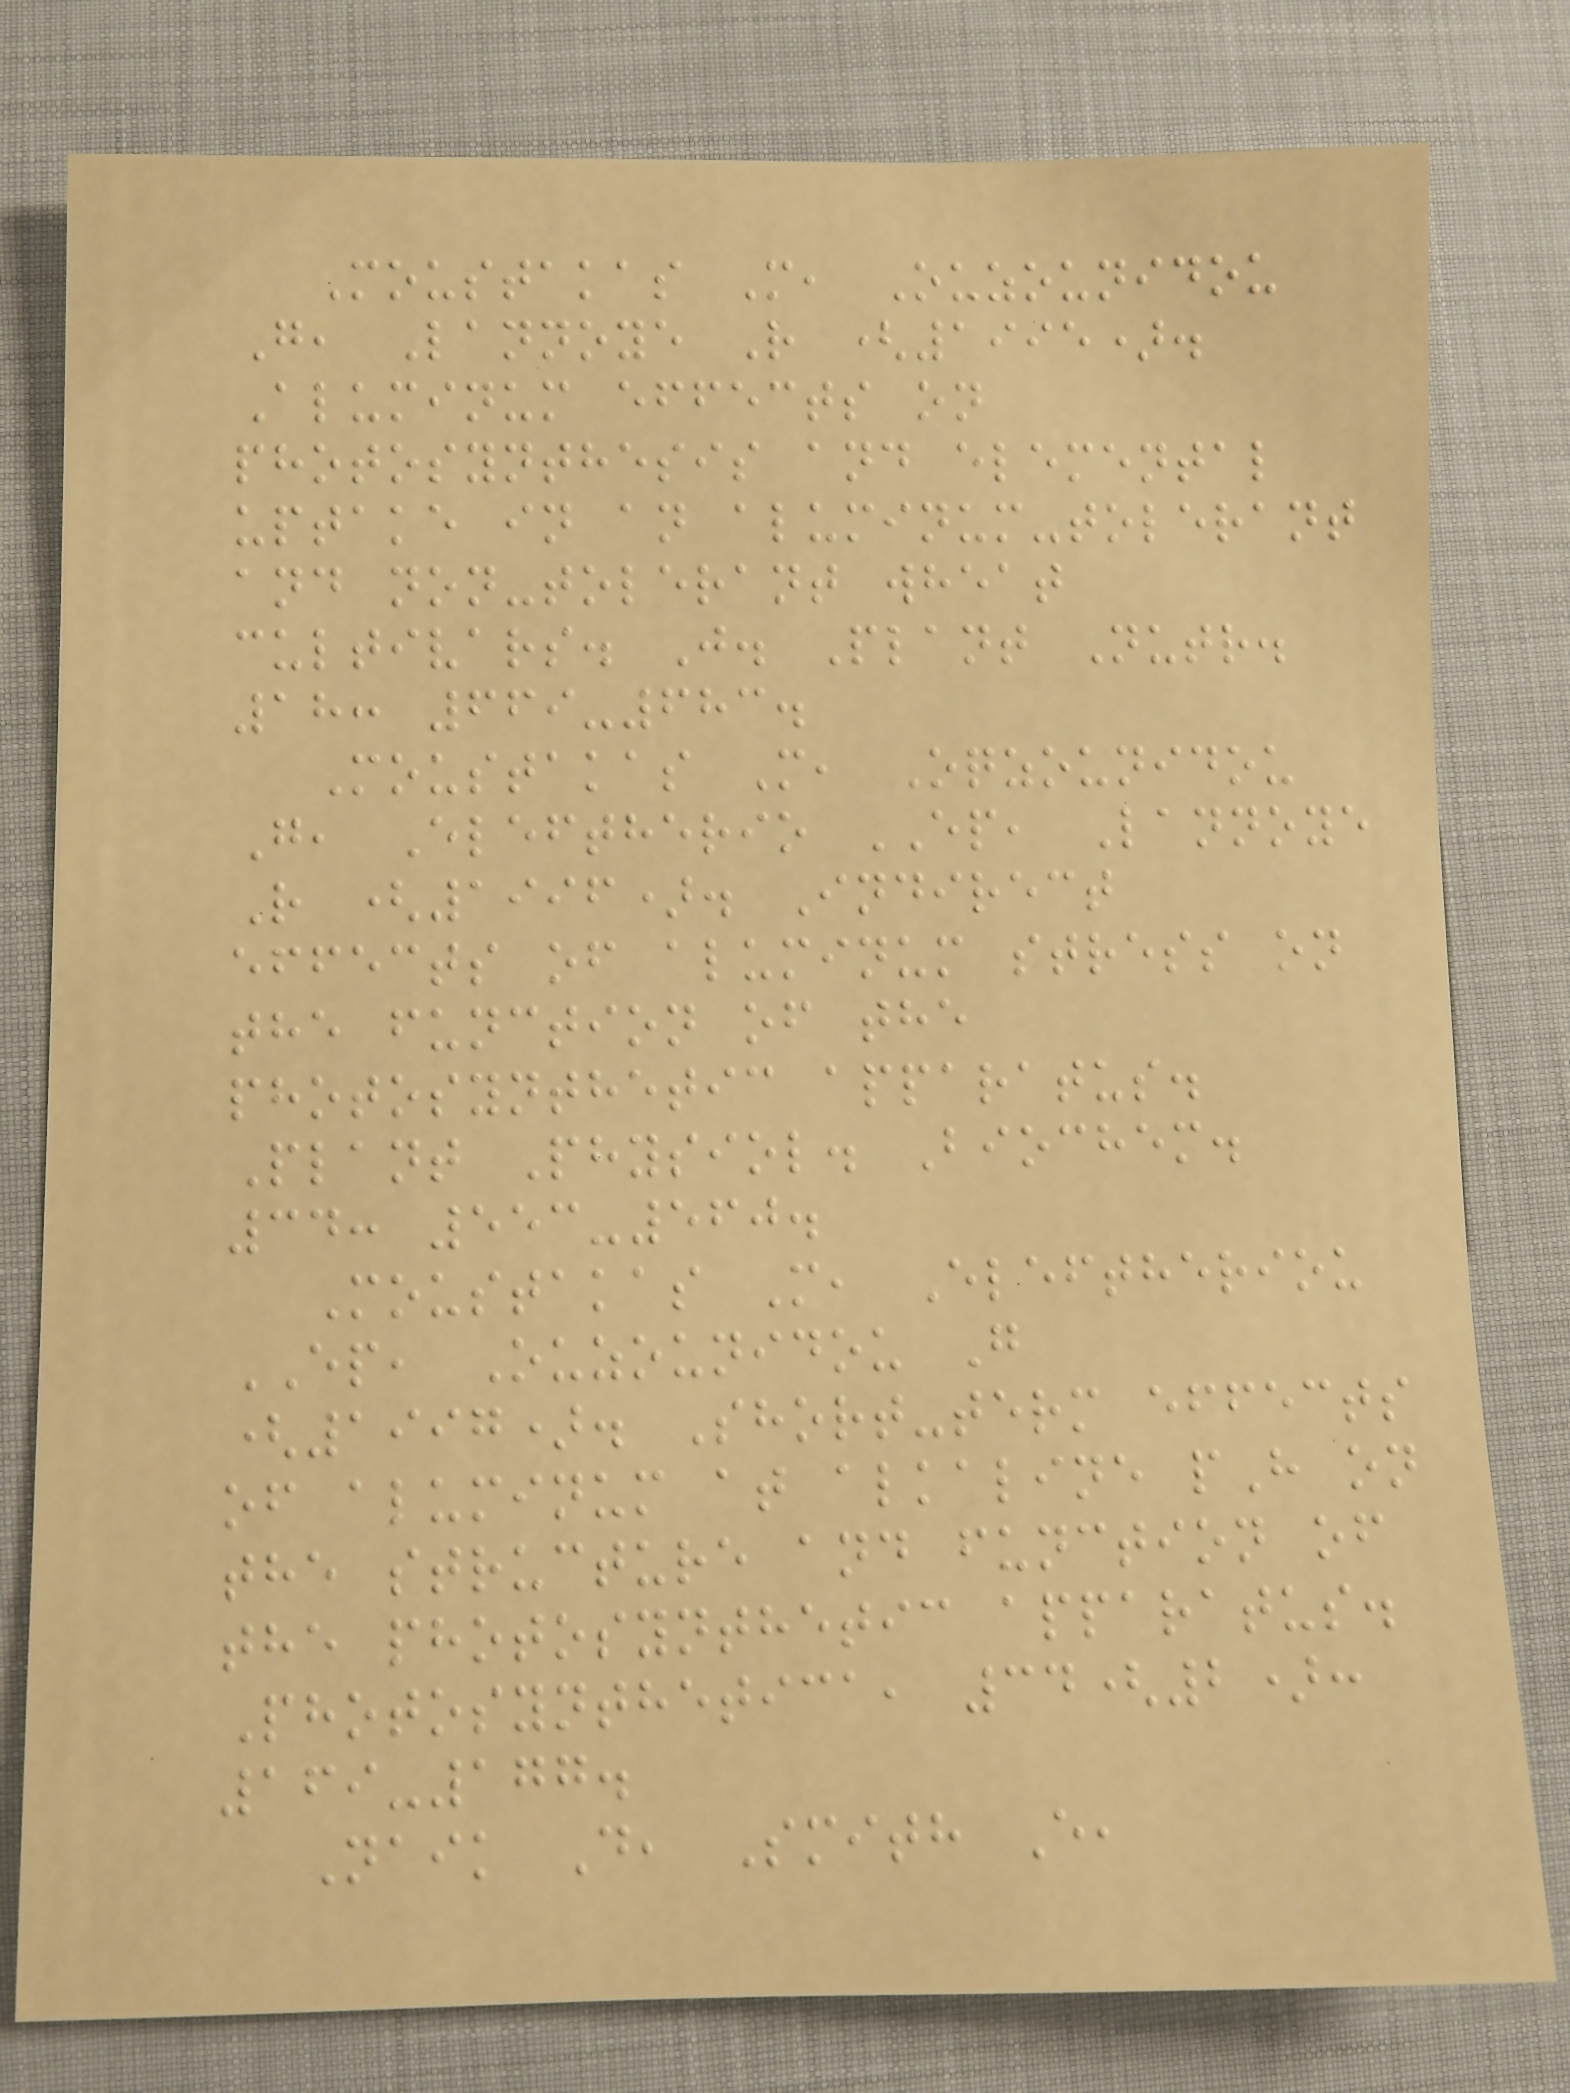Moustakas M, Ouzounidou
G, Lannoye R (1995).
Aluminum effects on
photosynthesis and elemental
uptake in an aluminum-tolerant
and non-tolerant wheat
cultivars. J. Plant Nutr.
18: 669-683.
Moustakas M, Oqzounidou
G, Eleftherio EP, Lannoye
R (1996). Indirect
effects of aluminum stress on
the function of the
photosynthetic apparatus.
Plant Physiol. Biochem.
34: 553-560.
Moustakas M, Eleftheriou
EP, Ouzounidou G
(1997). Short-term effects
of aluminum at alkaline pH on
the structure and function of
the photosynthetic apparatus.
Photosynthetica, 34(2):
169-177.
Naik D, Smith E,
